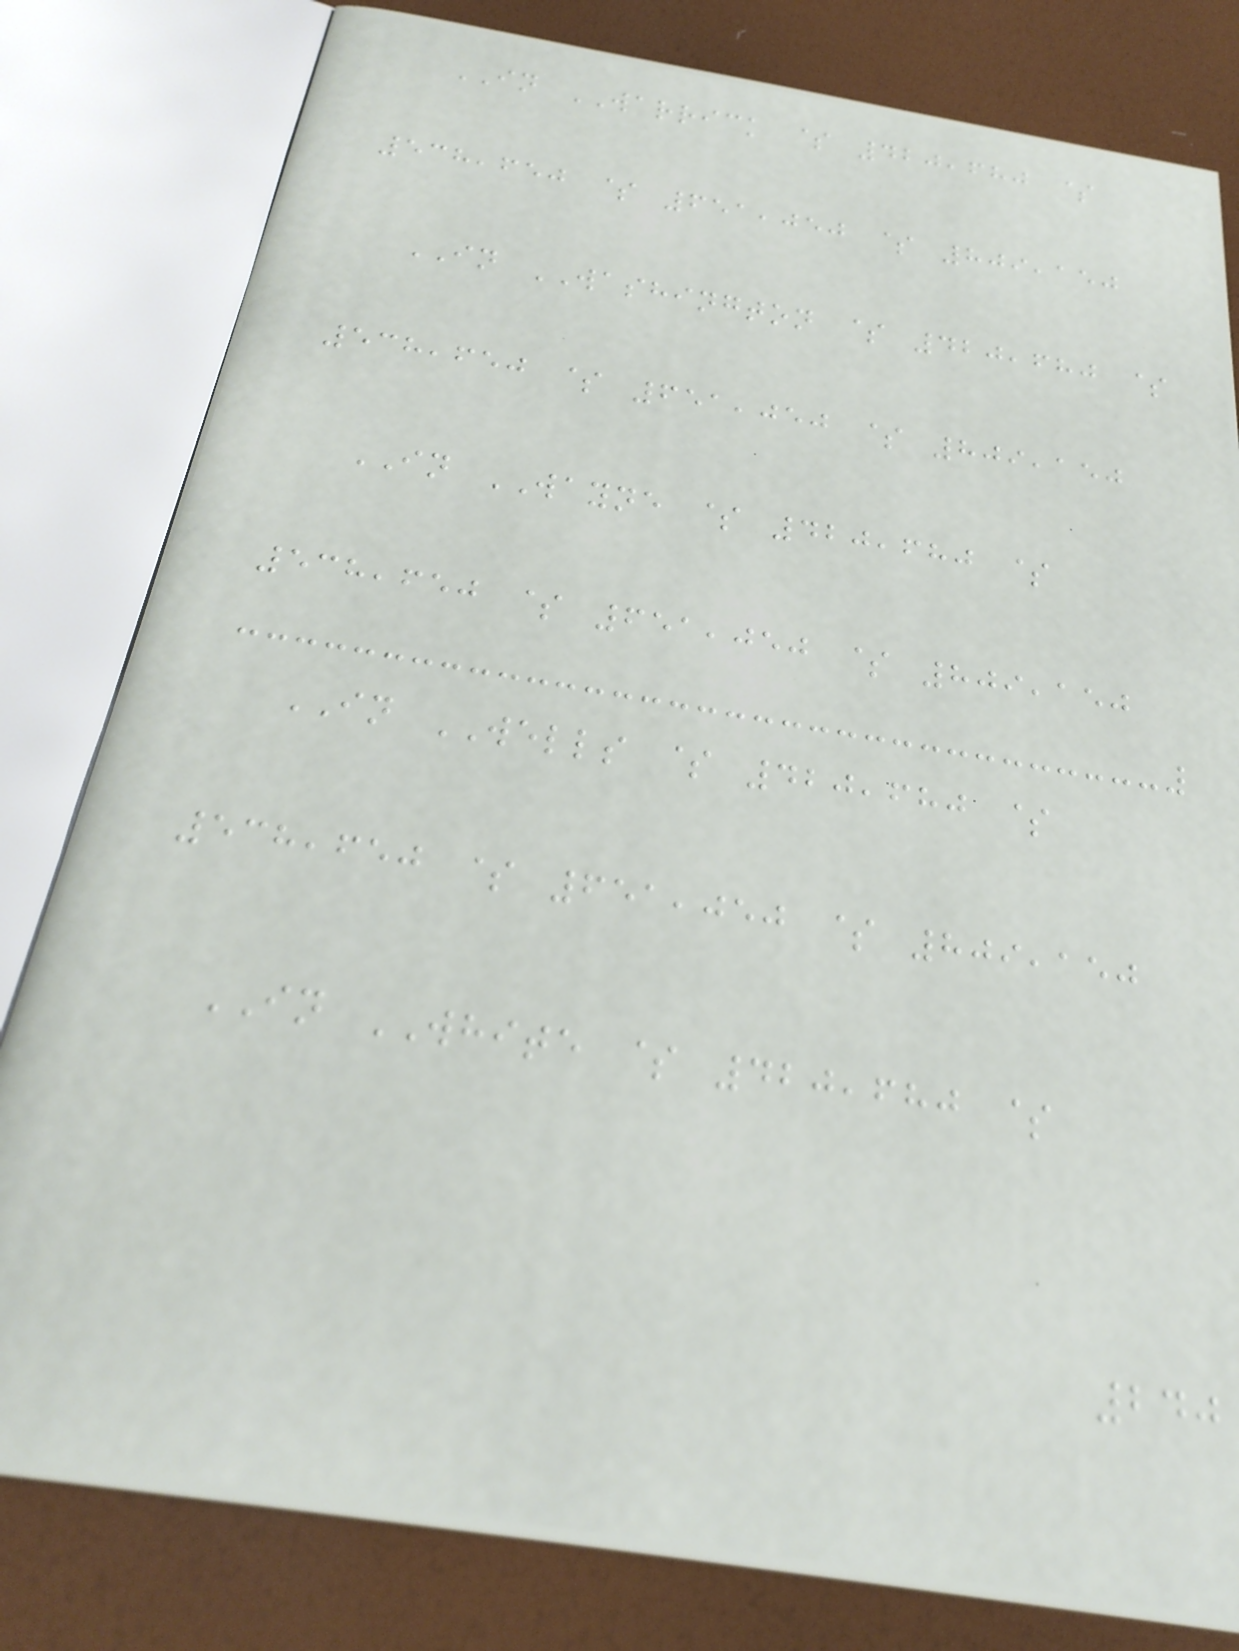IN WARRICK $ 420,680 $
538,650 $ 651,050 $ 809,150
IN WASHINGTON $ 420,680 $
538,650 $ 651,050 $ 809,150
IN WAYNE $ 420,680 $
538,650 $ 651,050 $ 809,150
IN WELLS $ 420,680 $
538,650 $ 651,050 $ 809,150
IN WHITE $ 420,680 $
240
